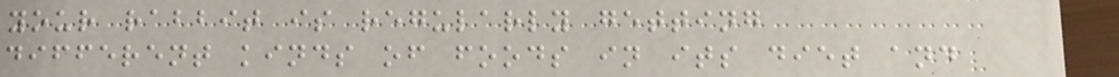your rabbit is regularly getting
different kinds of foods in its diet and
